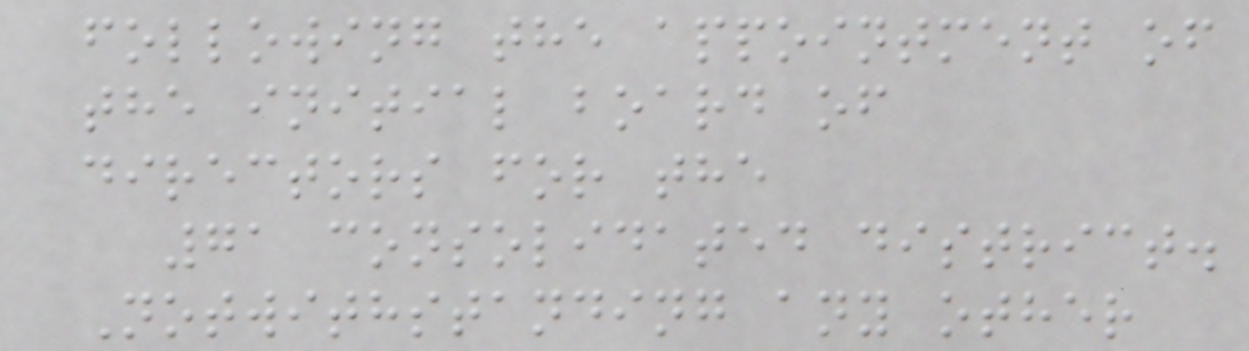following the appointment of
the initial board of
directors for the
71 consolidated district.
Notwithstanding any other
